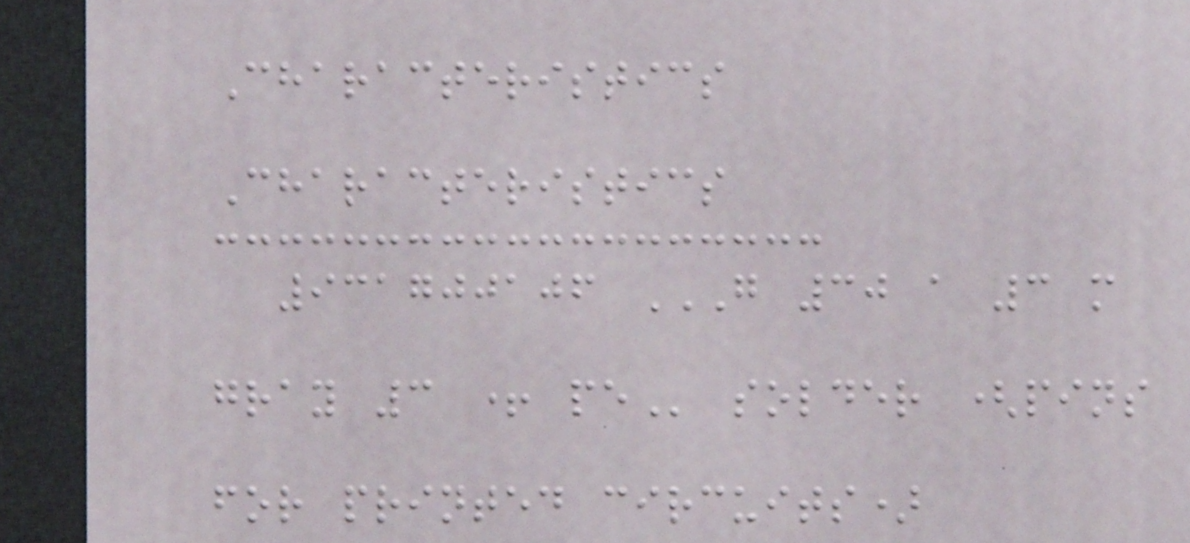Characteristics
Characteristics
931700106 G 30 A 3 M
GRAY 3 + PE solder (pins
for printed circuits)
